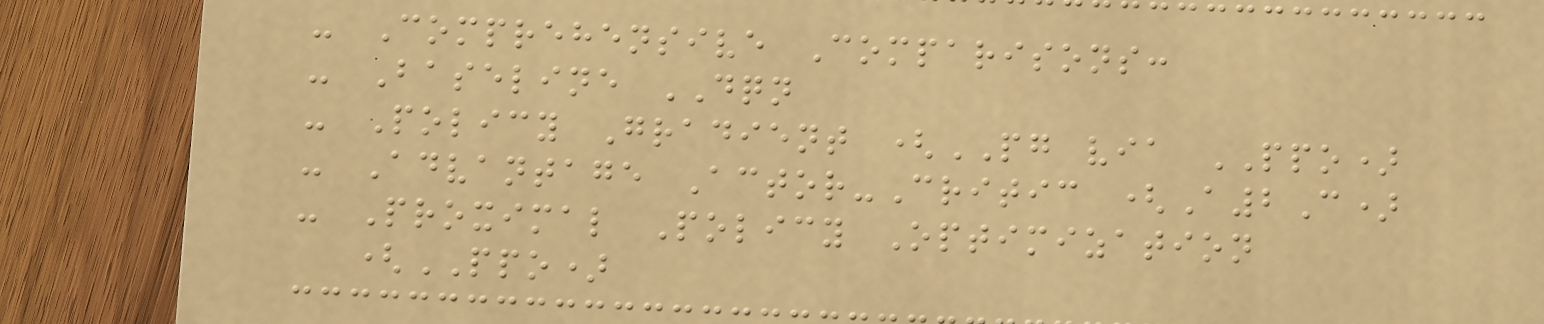- Comprehensive Comparisons:
- Baseline DQN
- Policy Gradient (PG via PPO)
- Advantage Actor-Critic (A2C)
- Proximal Policy Optimization
(PPO)
